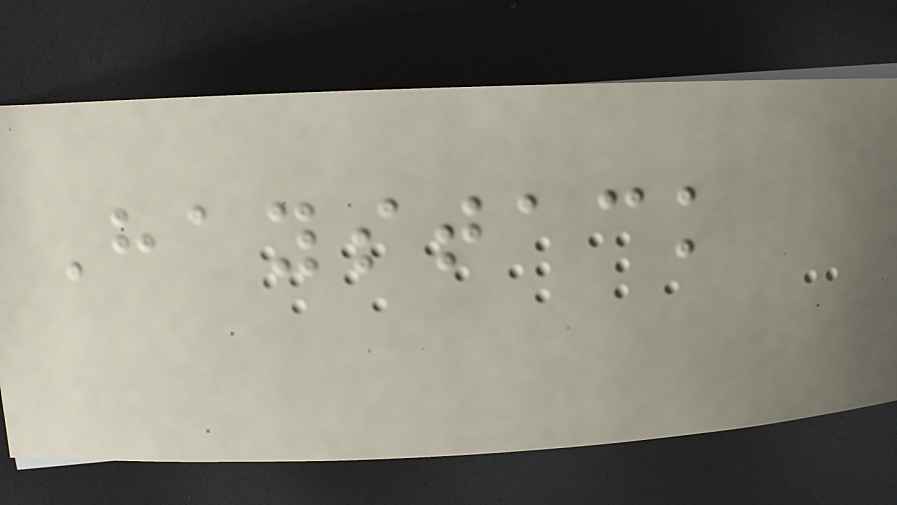Haystack
